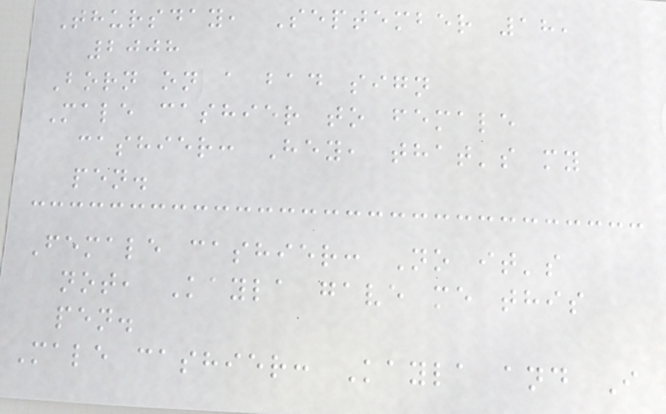Thursday, September 18,
2008
Born on a bad sign
Male cashier to female
cashier: Hey, that's my
pen.
Female cashier: No it's
not, Kayla gave me this
pen.
Male cashier: Kayla and I
